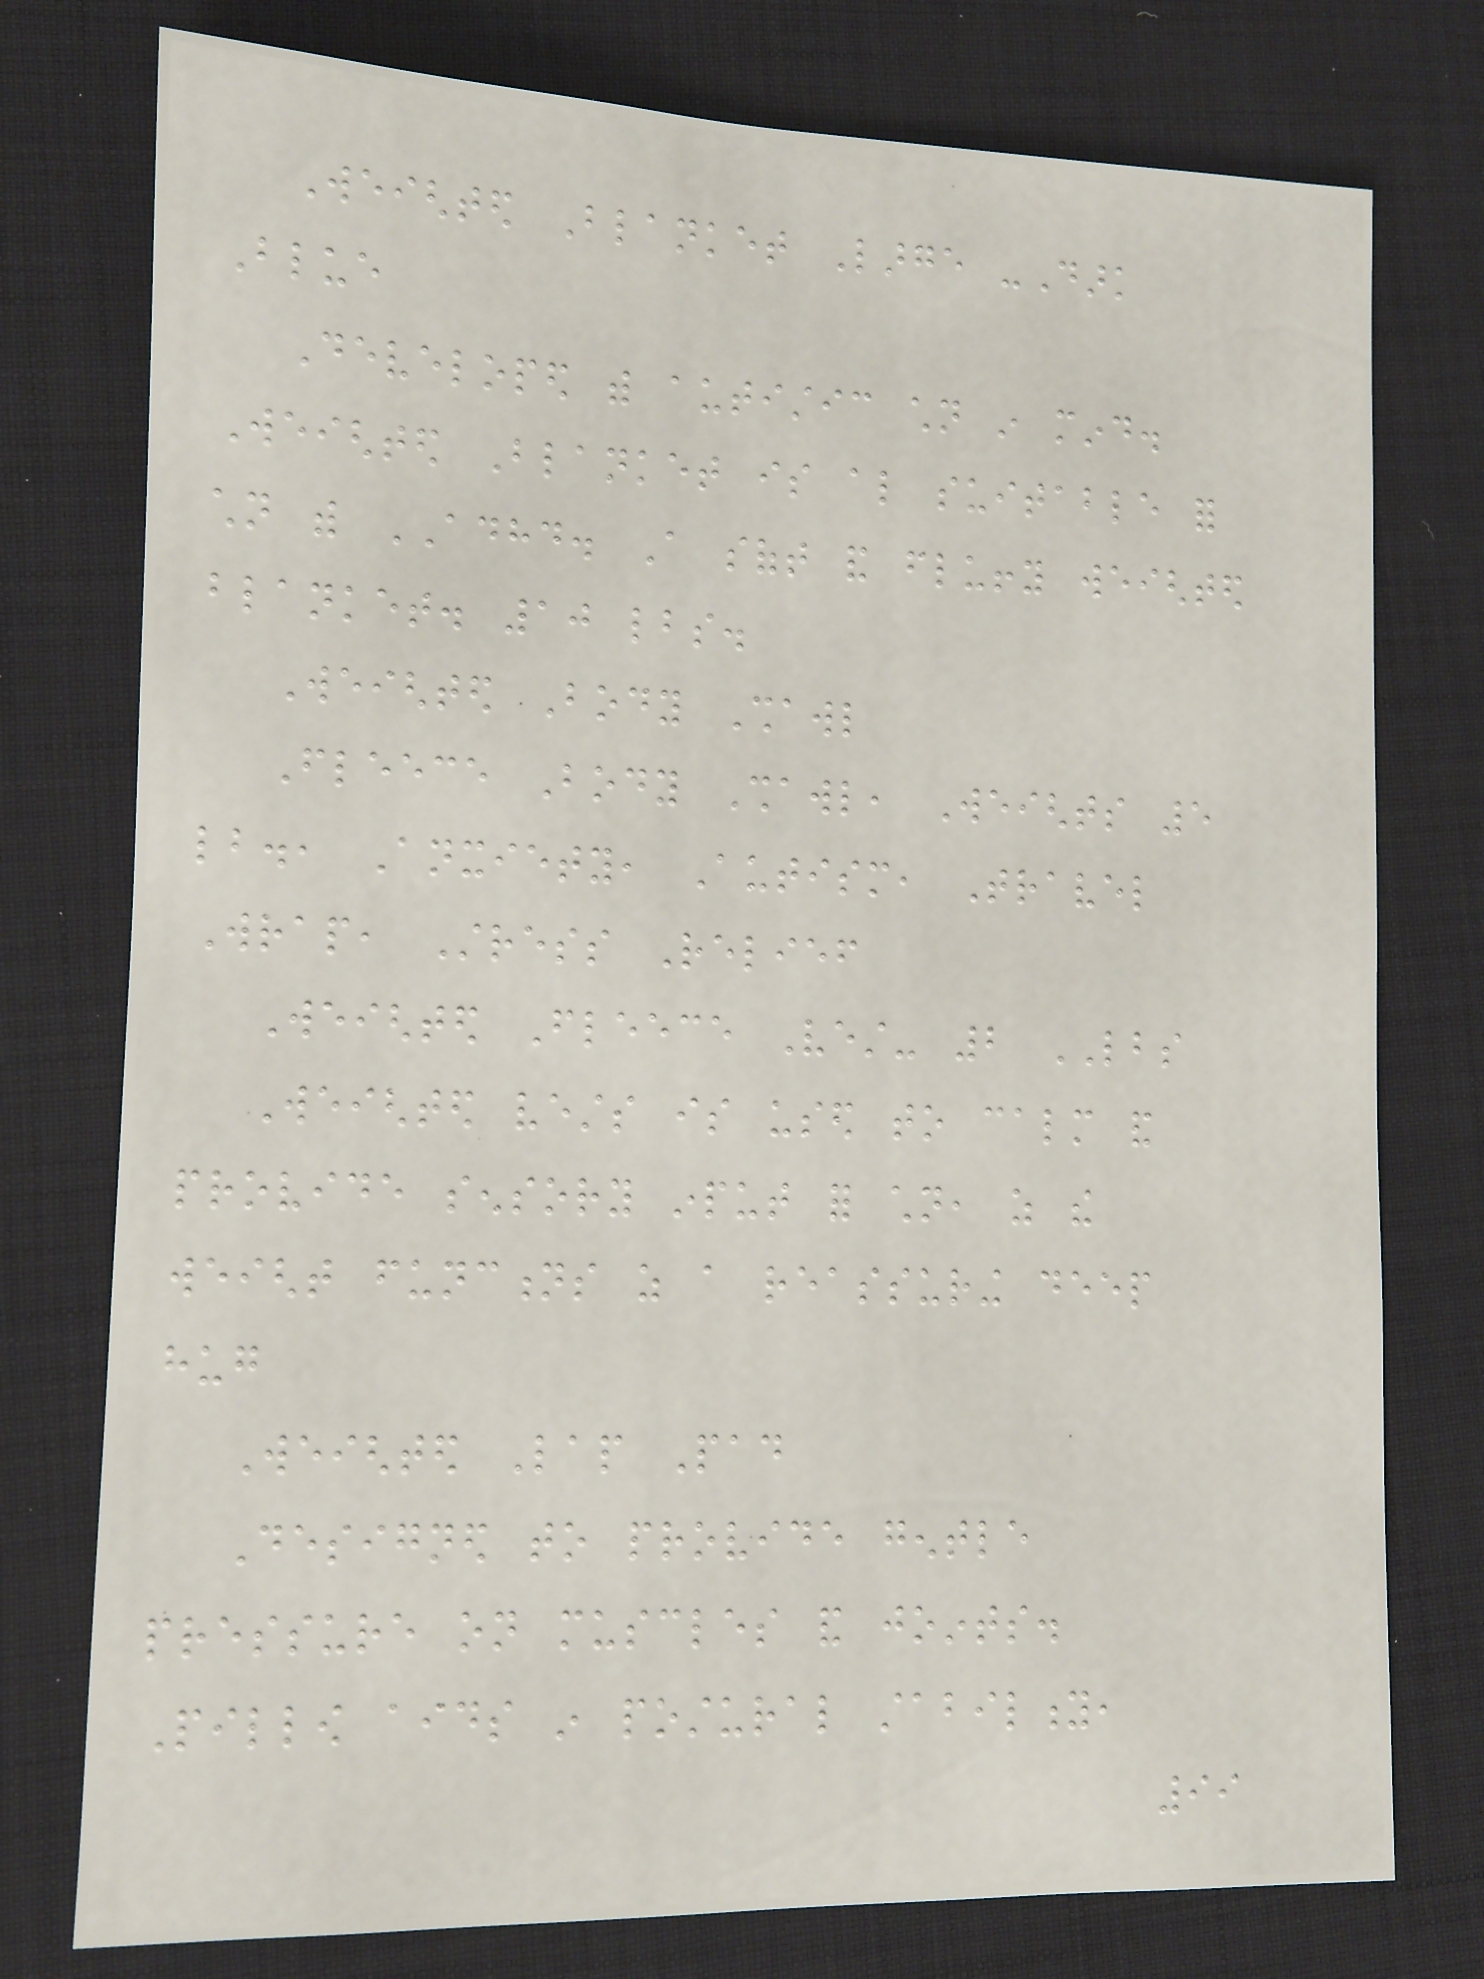Weighted Blanket Large -Dark
Blue
Developed with autistic children in mind.
Weighted Blanket is also suitable for
children with ADHD. A soft and fluffy weighted
blanket. 10 lbs.
Weighted Body Shawl
Fleece Body Shawl, Weights 5
lb., Anxiety, Autism, Travel
Wrap, Stress Relief
Weighted Fleece Vest- 2 LBS
Weighted vests is used to calm and
provide sensory input for children, as the
weight functions as a reassuring deep
hug
Weighted Lap Pad
Designed to provide gentle
pressure on muscles and joints.
Pillow aids in postural stability,
99
